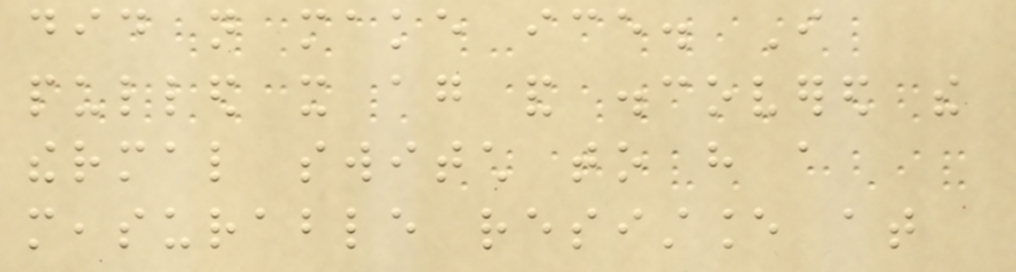did not make ice. I
pulled it again and discovered the
thermal switch to have a
measurable resistance at
